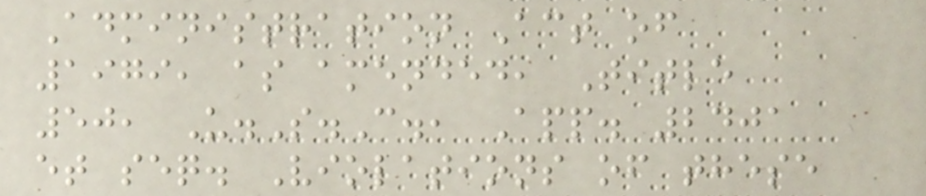Administration Act of
1979, as amended, Title
50, U.S.C., App. 2401
et seq. Violations of these
